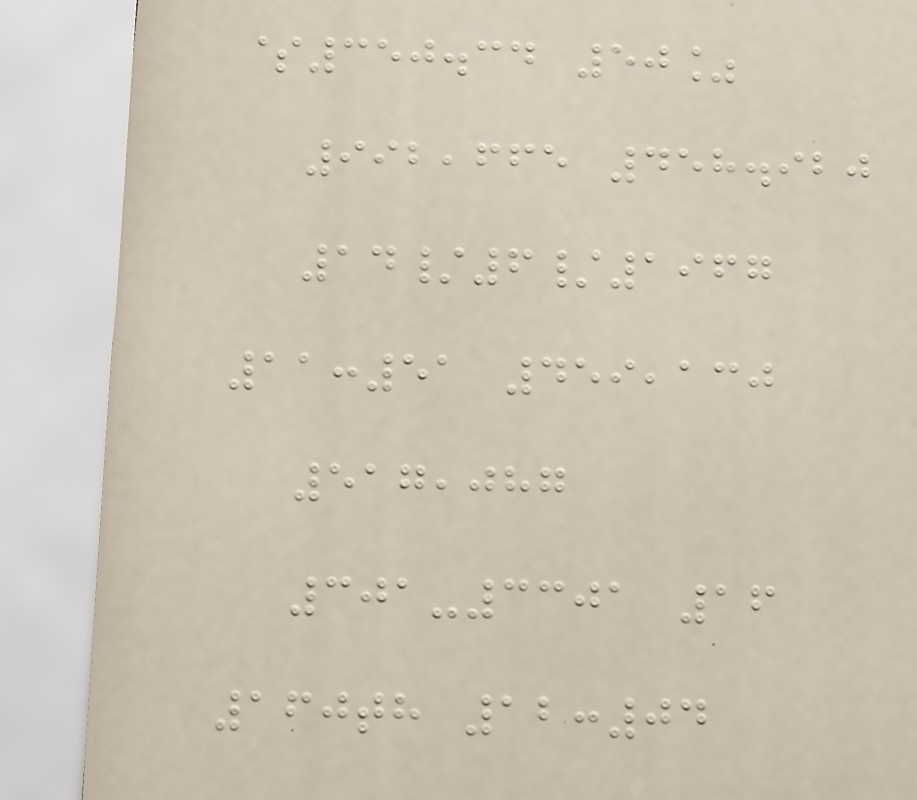$350.34 50%
992,665 458.920
14/6/1967
11:51 459,130
517,087
301-3301 16
160th 12:04
